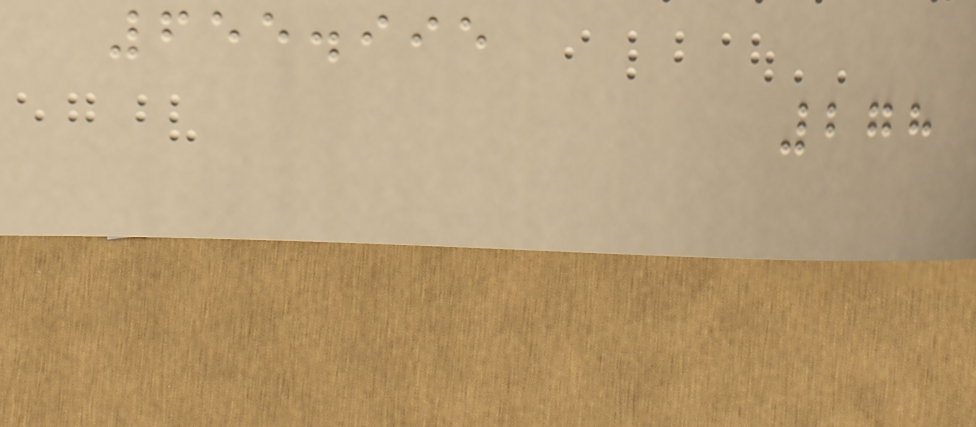655.995
278
